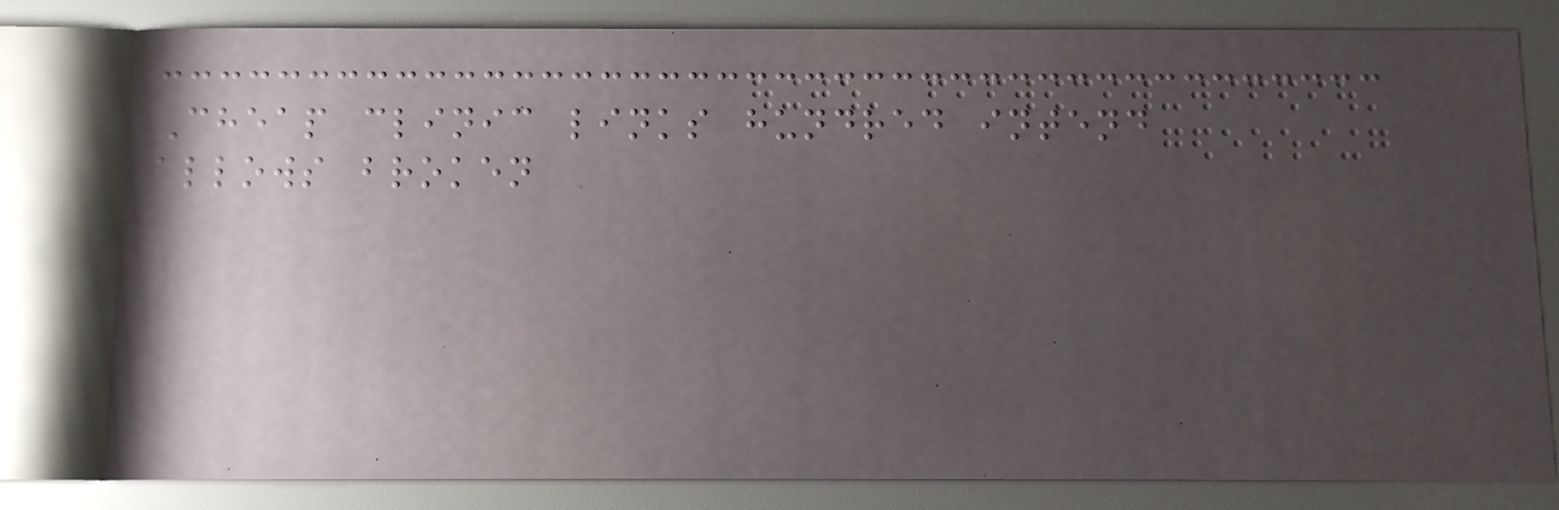Cheap clinic links hundred intend
allows broken
